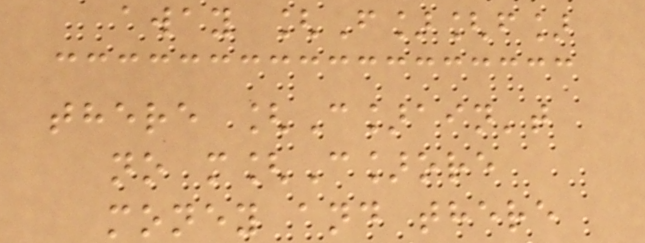away [F][f]
there [C]ain't
no m[C]ore
money and there
